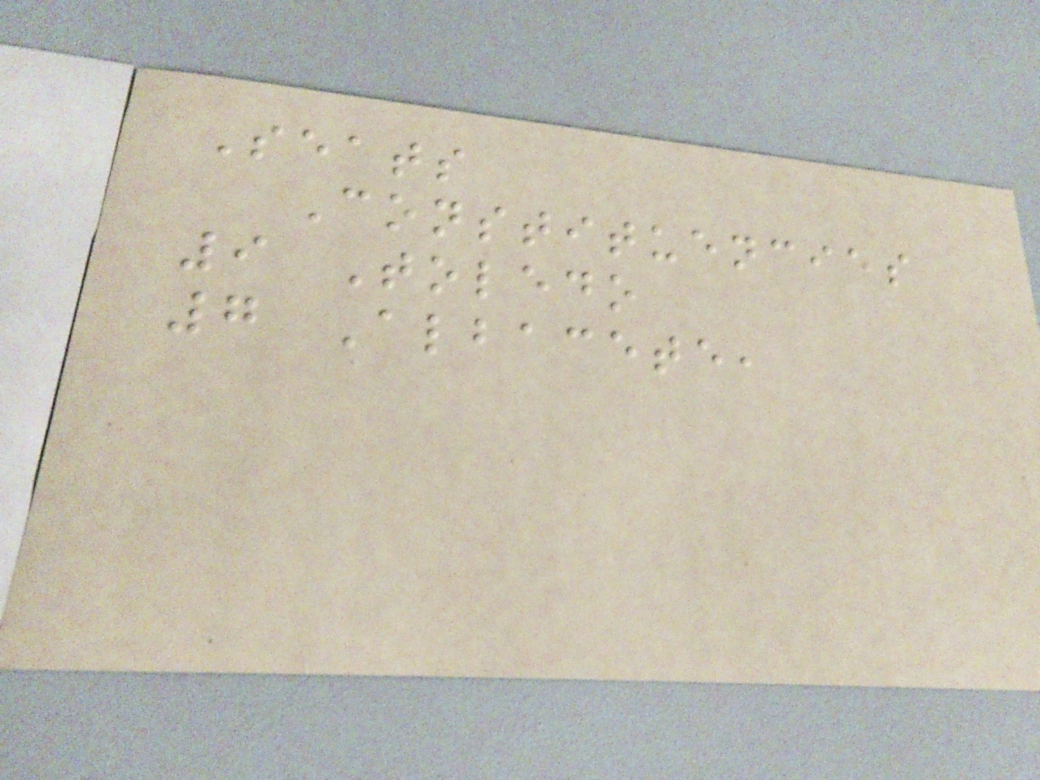Seats
Constituencies
9 Toledo
7 Albacete,
